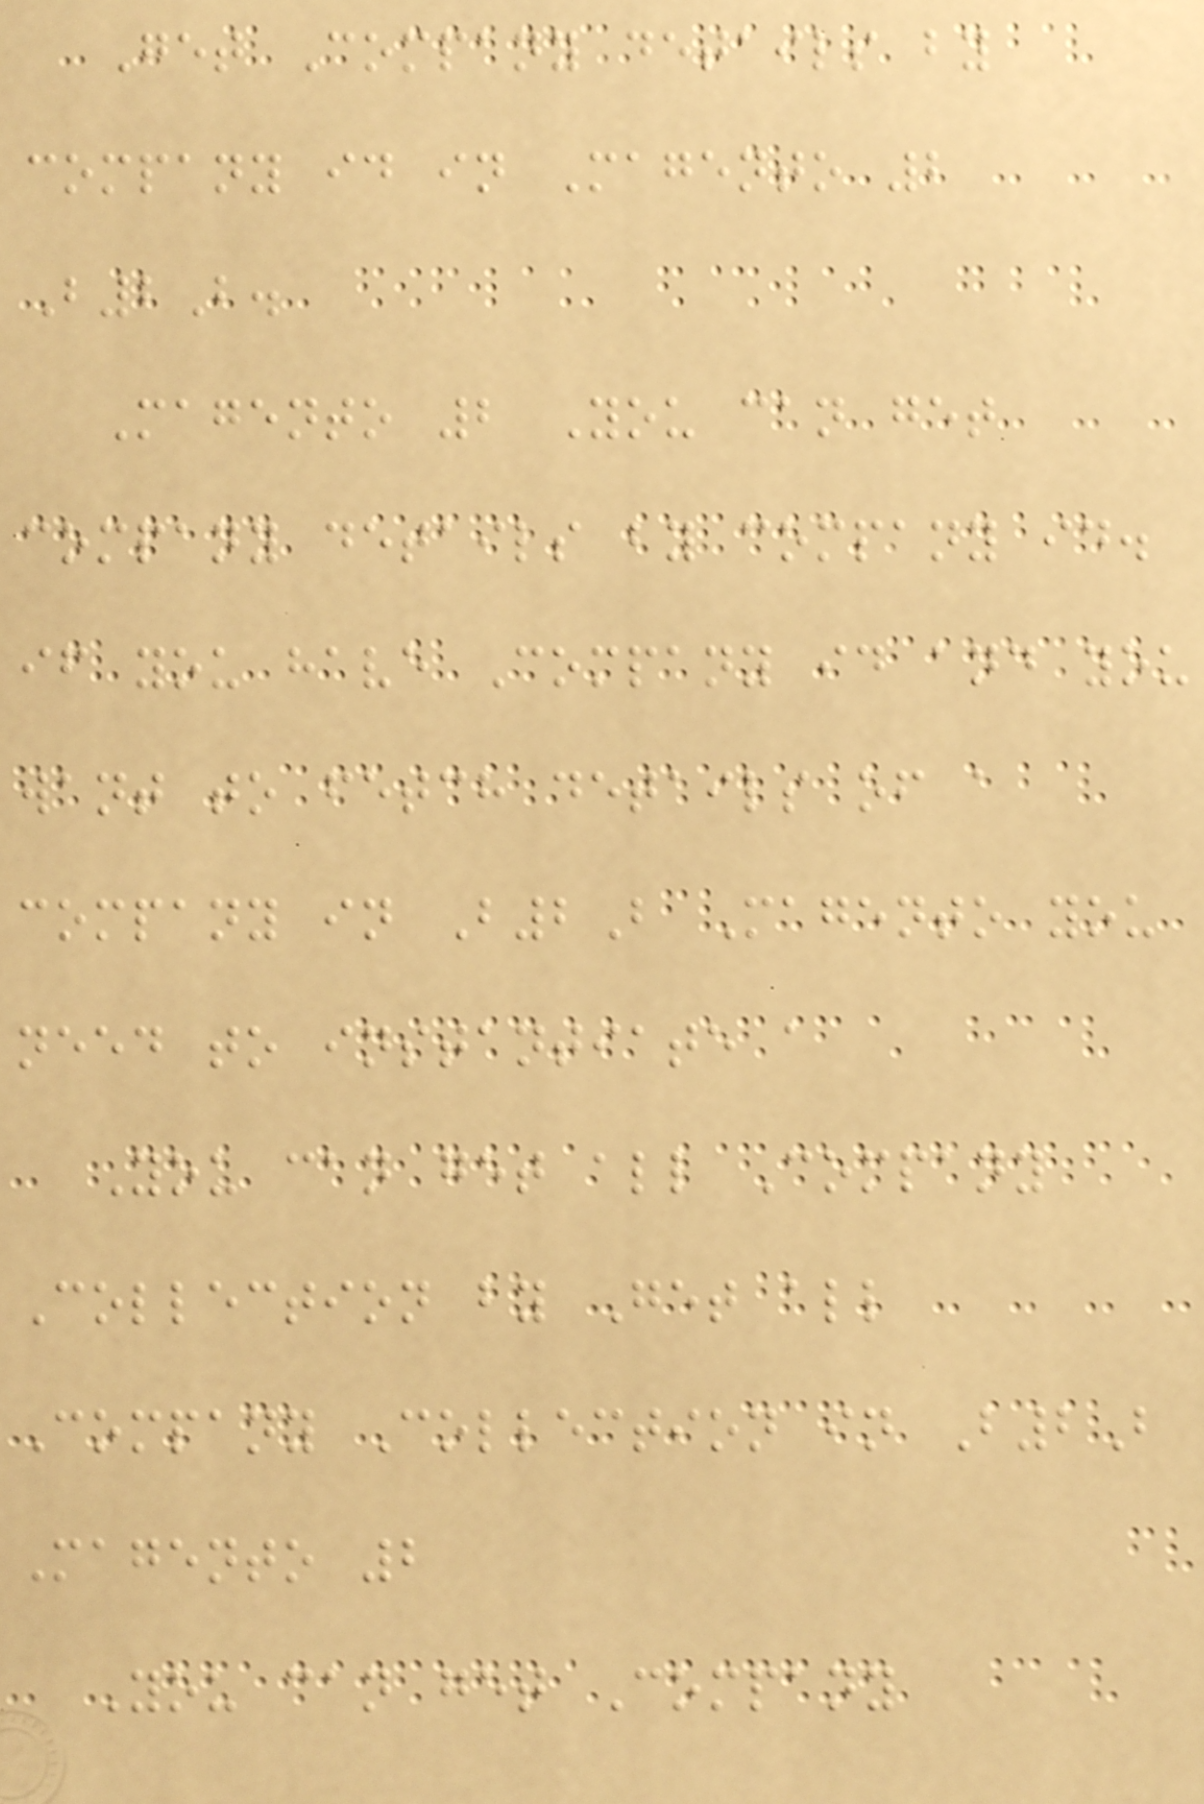Get Company details by
company id in Magento 2
B2B.
Magento 2 You can get
company details by company id.
if you have Company id and you
want to fetch details of a
company in B2B Magento you
need to instantiate a
You can get all Company
Collection by Get all
Company Collection in B2B
Magento 2
You can get Company
